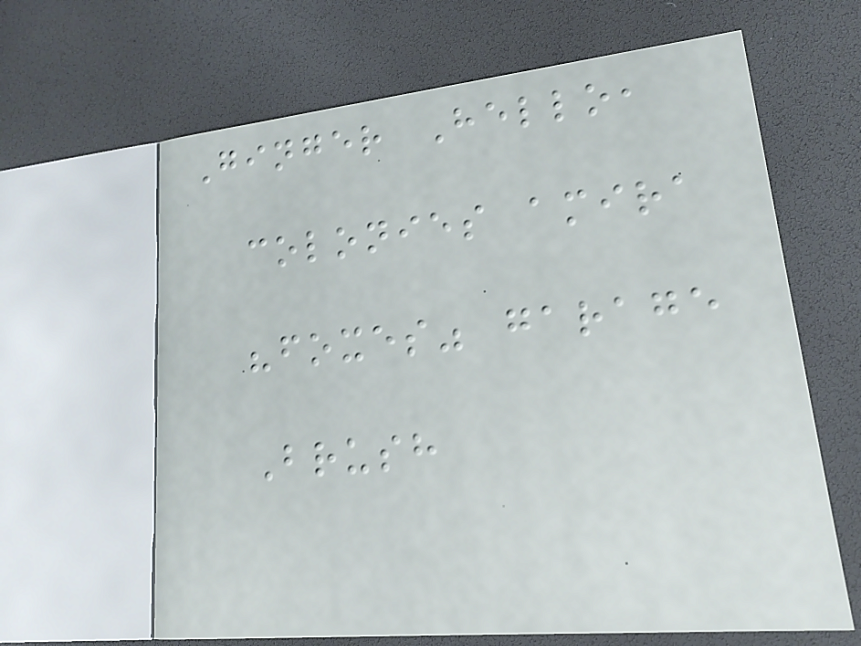Ginger Hello,
colonies amira
"foxes" garage
Brush
